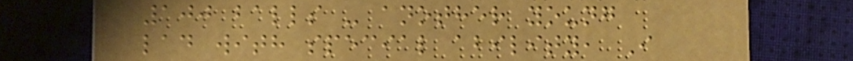100 balls - another young
lad with special ability, I
